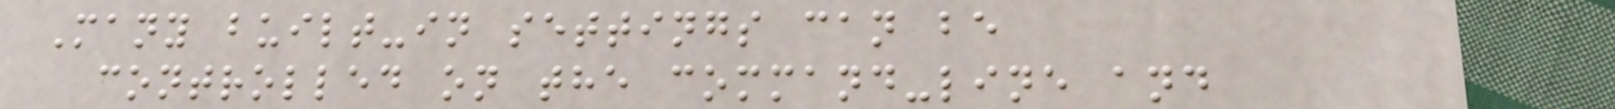Many built-in settings can be
controlled on the command-line and
